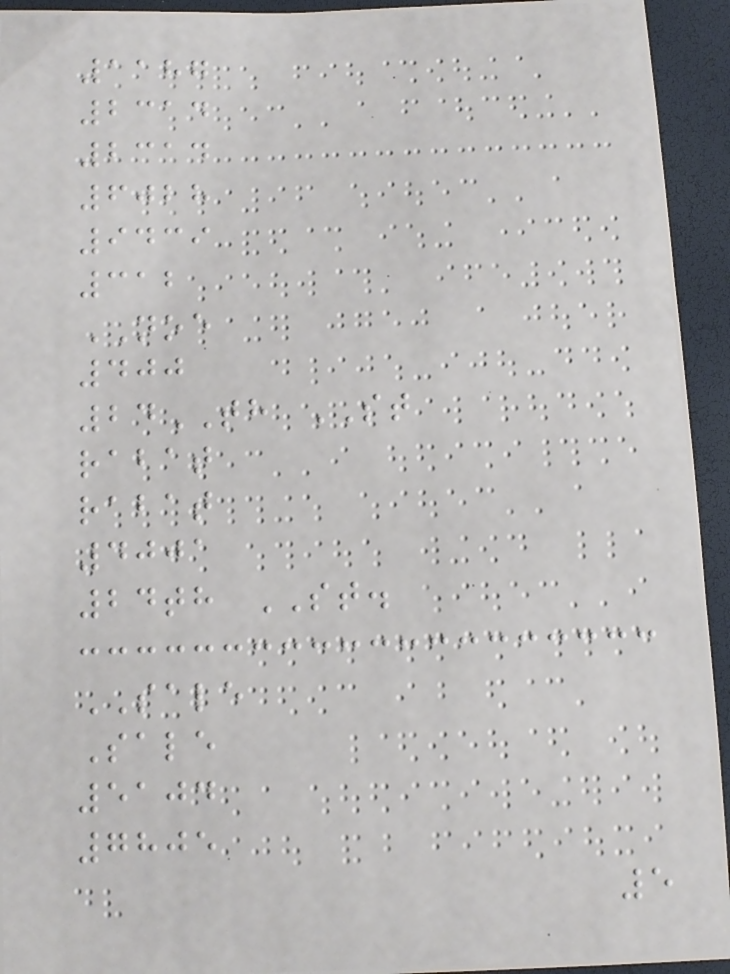1187
2314
2314
6028
9439
312
NOE
400
24TH ST
rabat
rabat
4001
24th ST.
SALE
Sale
5104
7805
5
